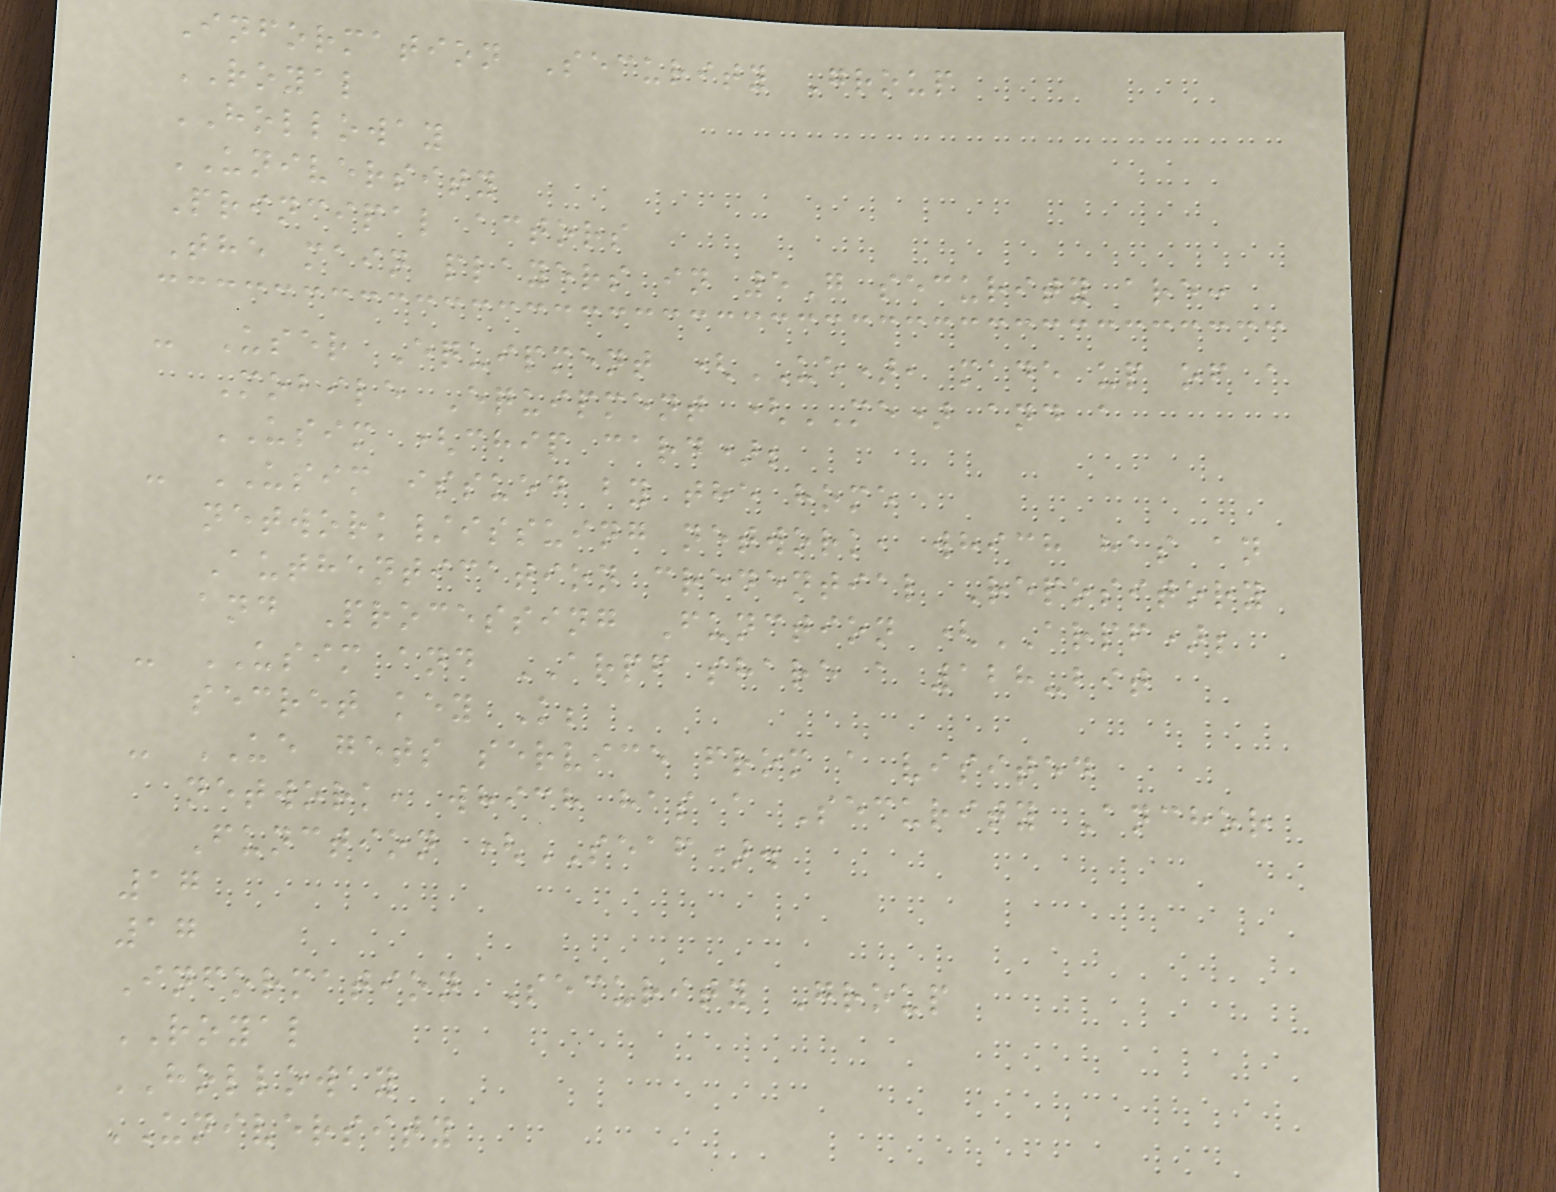Information Security Group
ROYAL
HOLLOWAY
UNIVERSITY
Principal actors
The main players in 5G security are:
- User Equipment (UE), made up of a
Mobile Equipment (ME) and a
USIM (chip card);
- USIM issued by the home
network/issuing network, which has an
Authentication credential Repository
and Processing Function (ARPF);
- USIM and ARPF share a 128-bit
secret key K;
- UE gets service from a visited
network, which has a Security Anchor
Function (SEAF).
17
17
Information Security Group
ROYAL
HOLLOWAY
UNIVERSITY
